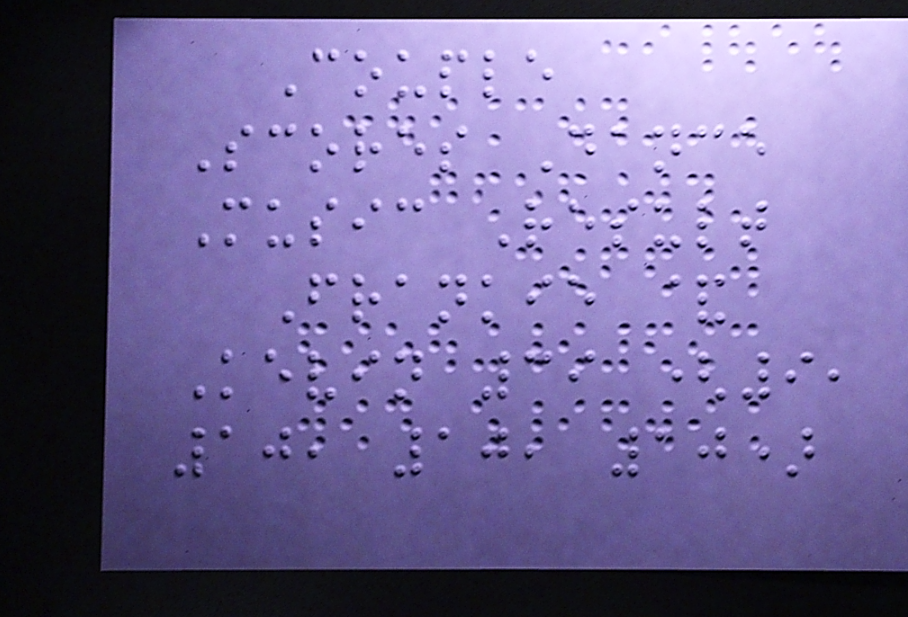Couple
Scores Dance
Music Result
Frankie &
Kevin 39 (9,
10, 10, 10)
